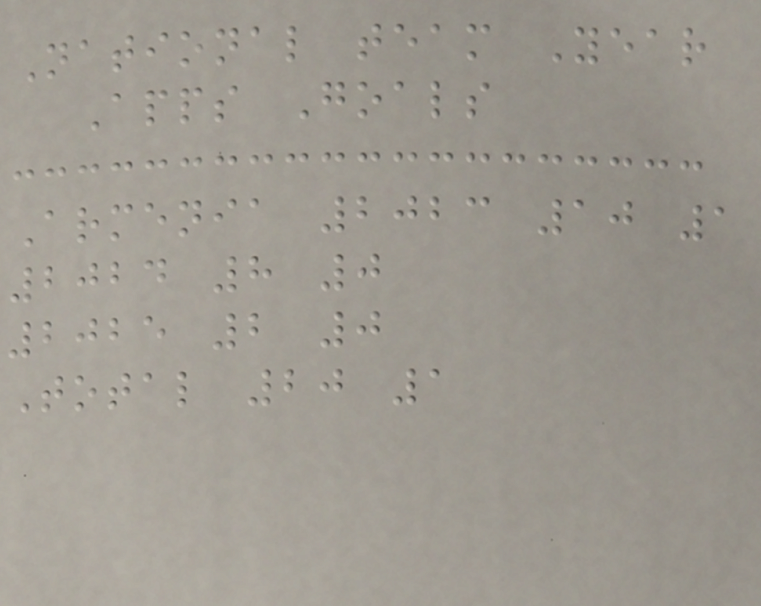National team Year
Apps Goals
Armenia 2023 10 1
2024 8 0
2025 2 0
Total 20 1
